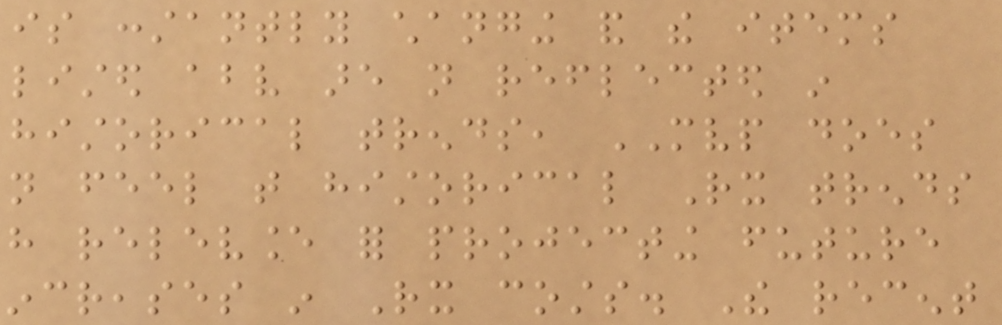is constantly changing and the items
listed above are not reflected in
historical trends, MVP does
not feel that historical Rx trends
have relevance for projecting future
increases in Rx costs. The recent
